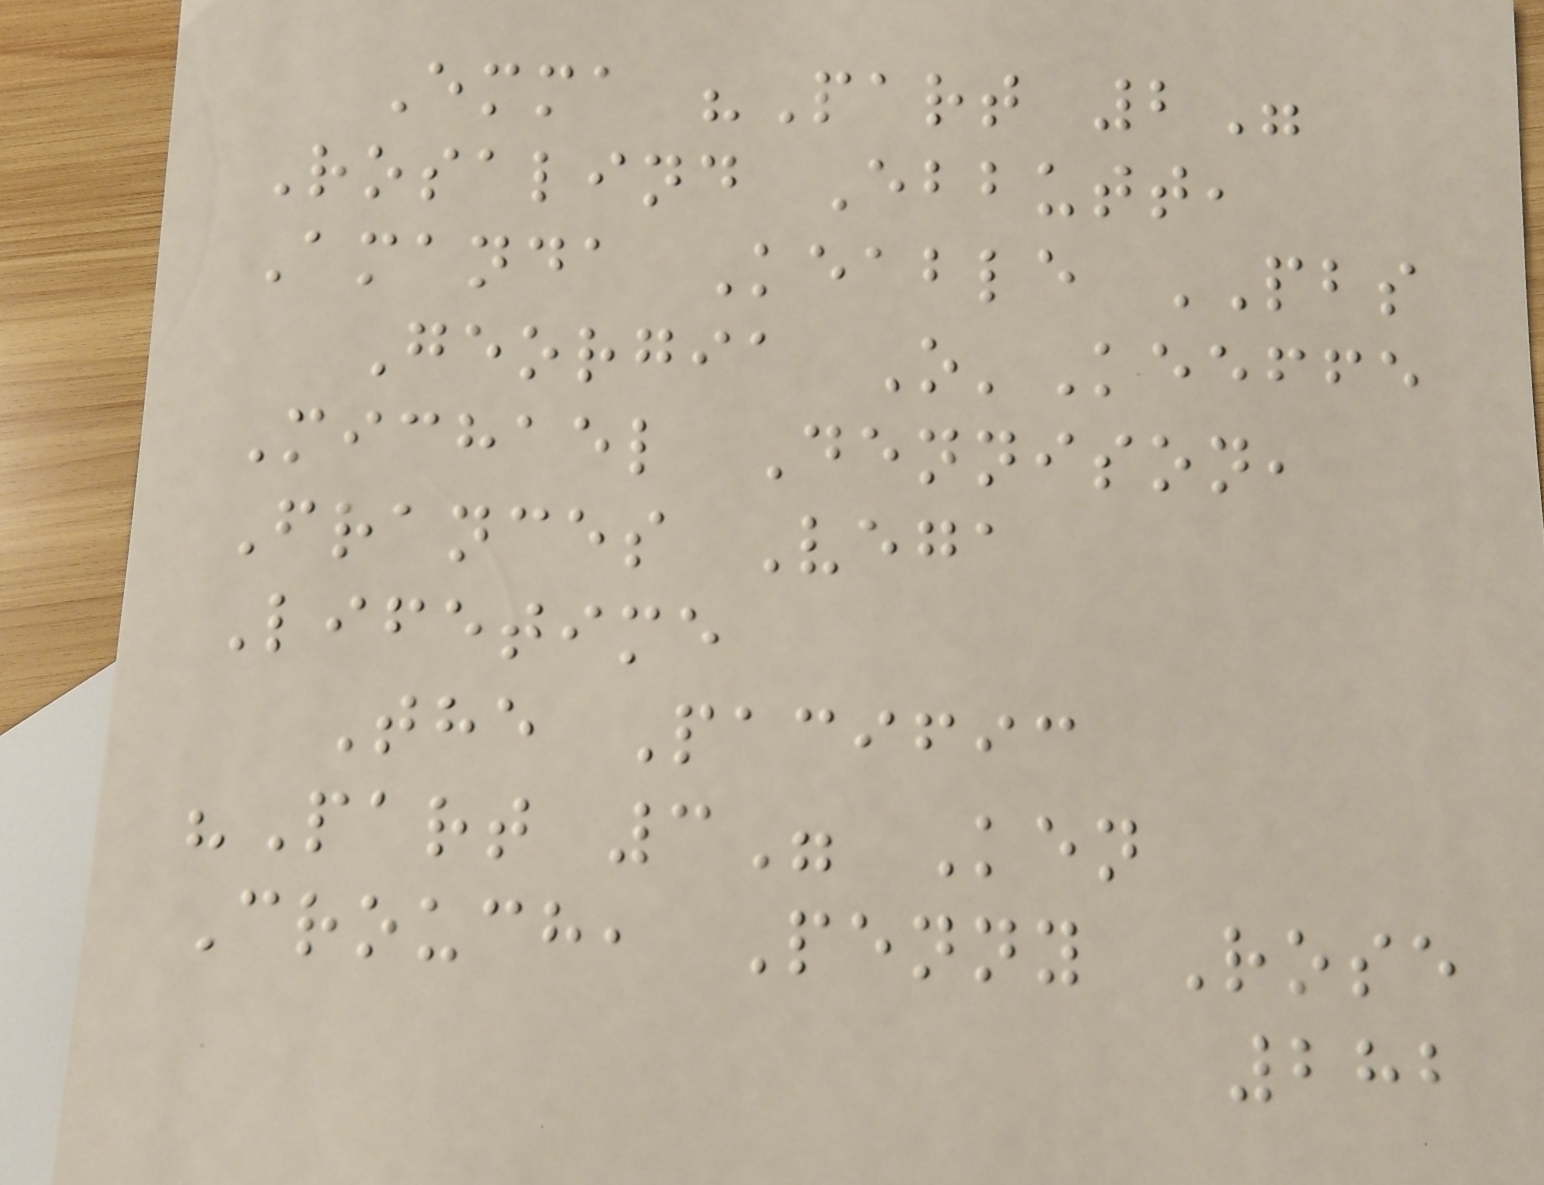Emma "Part 2"
Rosalind Ebbutt,
Amanda Keable PBS
Georgia O'Keeffe
Michael Dennison,
Frances Vega
Lifetime
The Pacific
"Part 3" Ken
Crouch, Penny Rose
282
